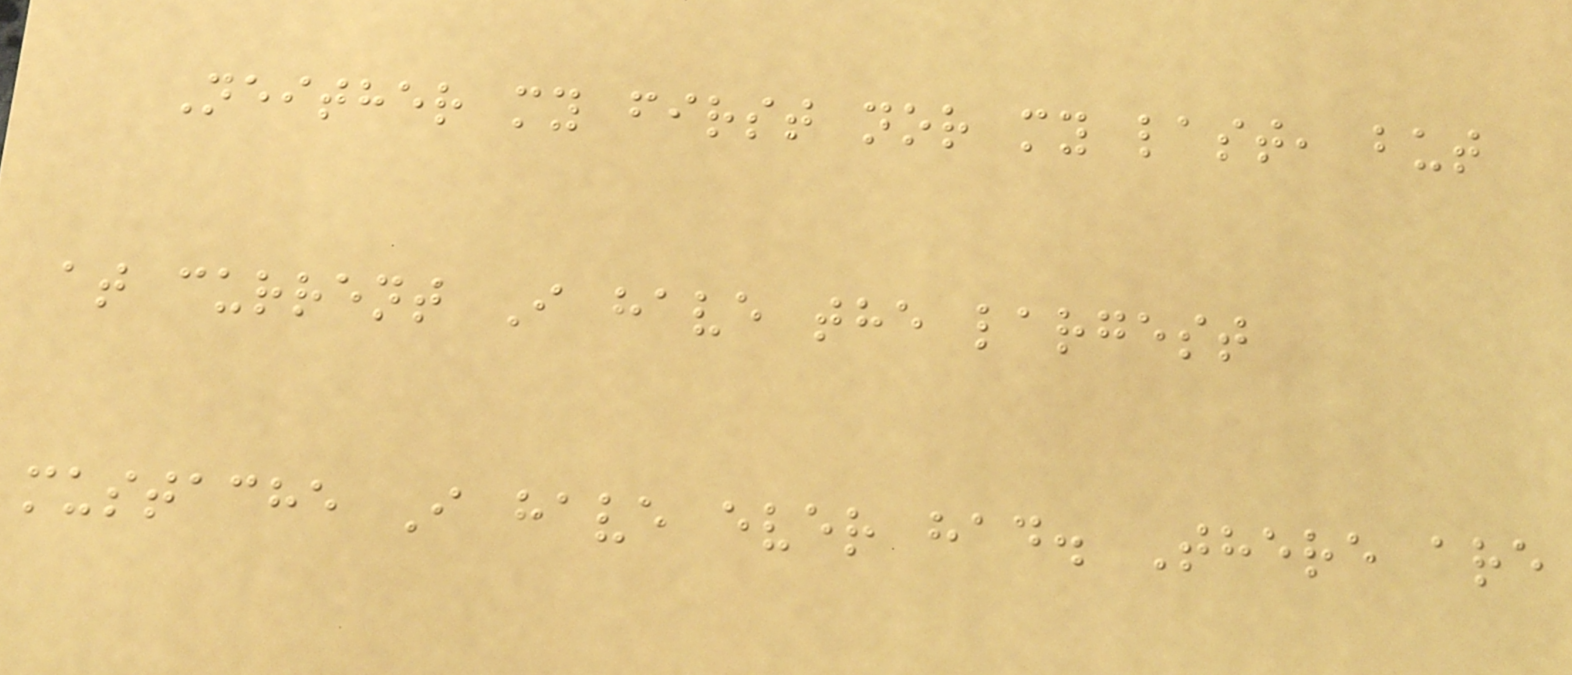Neither my first nor my last, but
at current I have the largest
mustache I have ever had. There are
